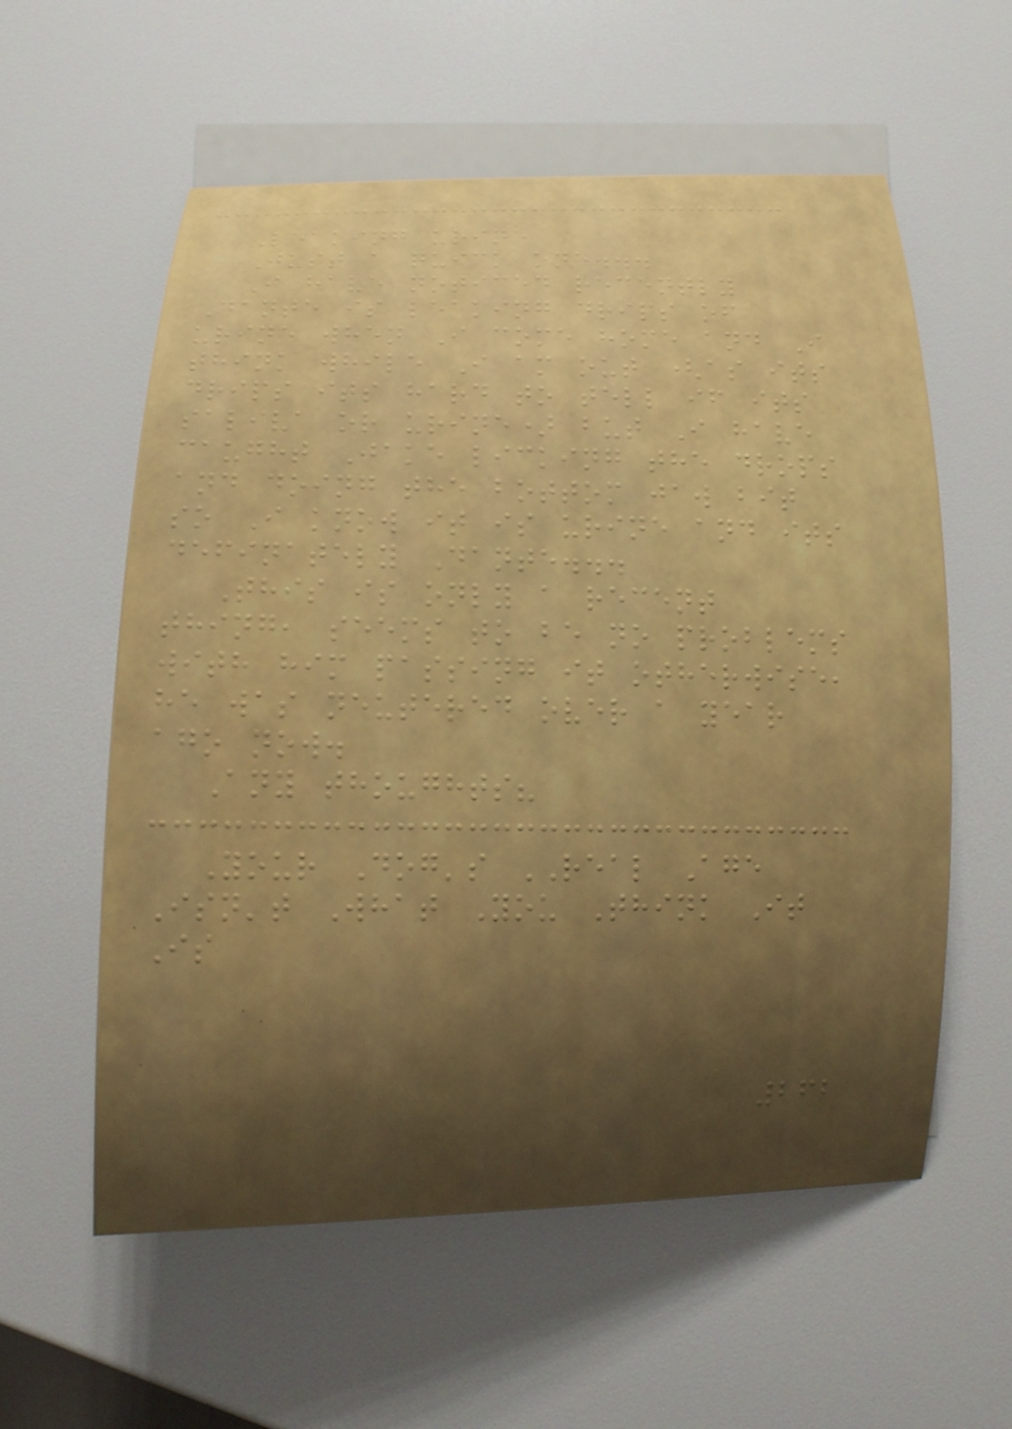Leaking urine
Just a quick one...
I have noticed recently
Dante is leaking drips of
urine when I come home and I
think while I am out (as its
drips its hard to tell if its
saliva or urine) but I have
caught Jake licking the drops
and doing the bottom jaw bit
so I know it is urine and its
definately Dante...
This is only a recent
thing, seems to be no problems
with him passing it otherwise,
he was neutered over a year
ago now.
Any thoughts?
Your Dog's REAL Age
Isn't What You Think It
Is
262
